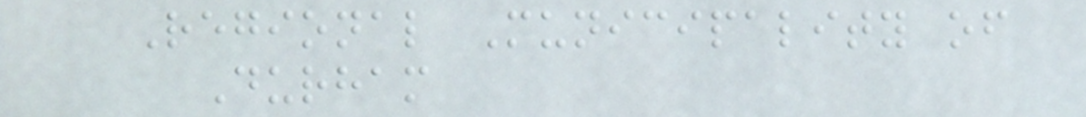Regional Municipality of
Durham
